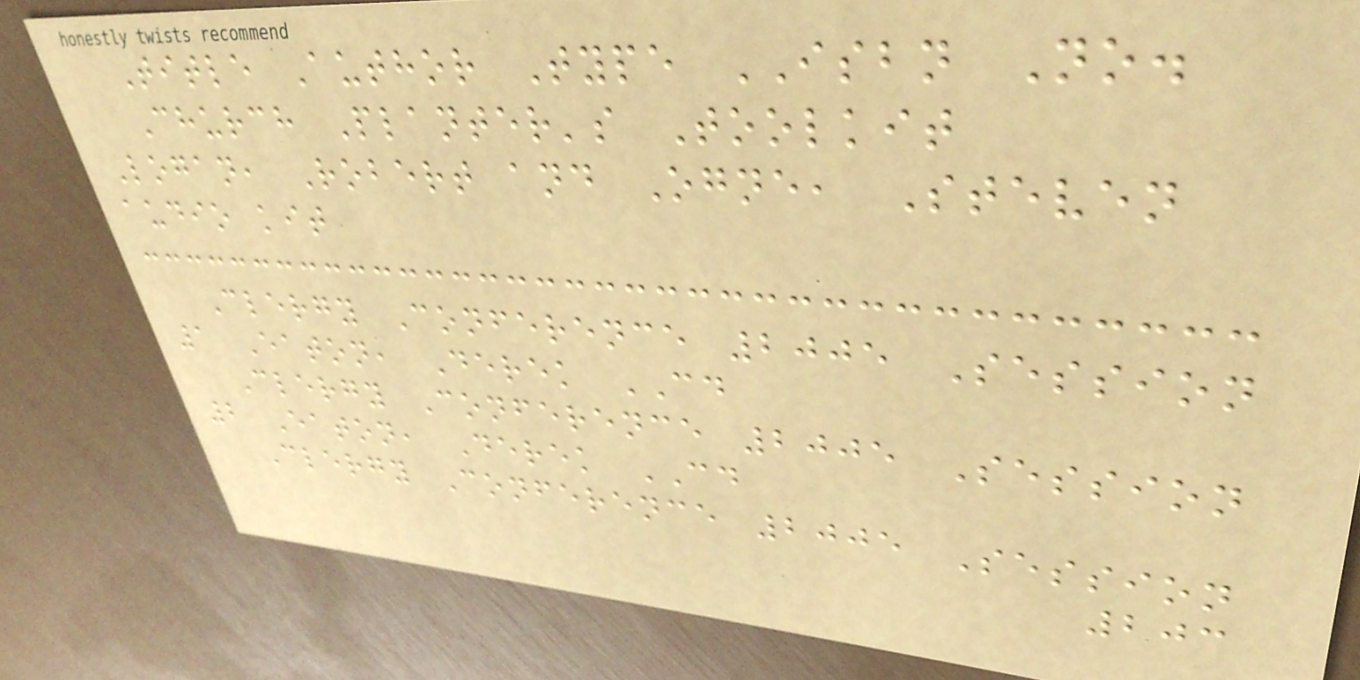Title Author Type ISBN No.
Church Planter's Toolkit
Logan, Robert and Ogne, Steven
audio kit
Clergy Conference 2005 Session
1 Eaton, Derek CD
Clergy Conference 2005 Session
2 Eaton, Derek CD
Clergy Conference 2005 Session
203
